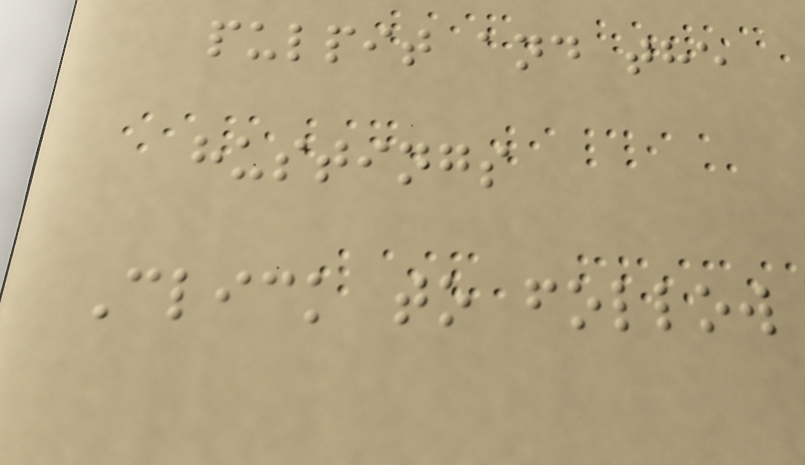pulpit and the
hustings
Click to follow
